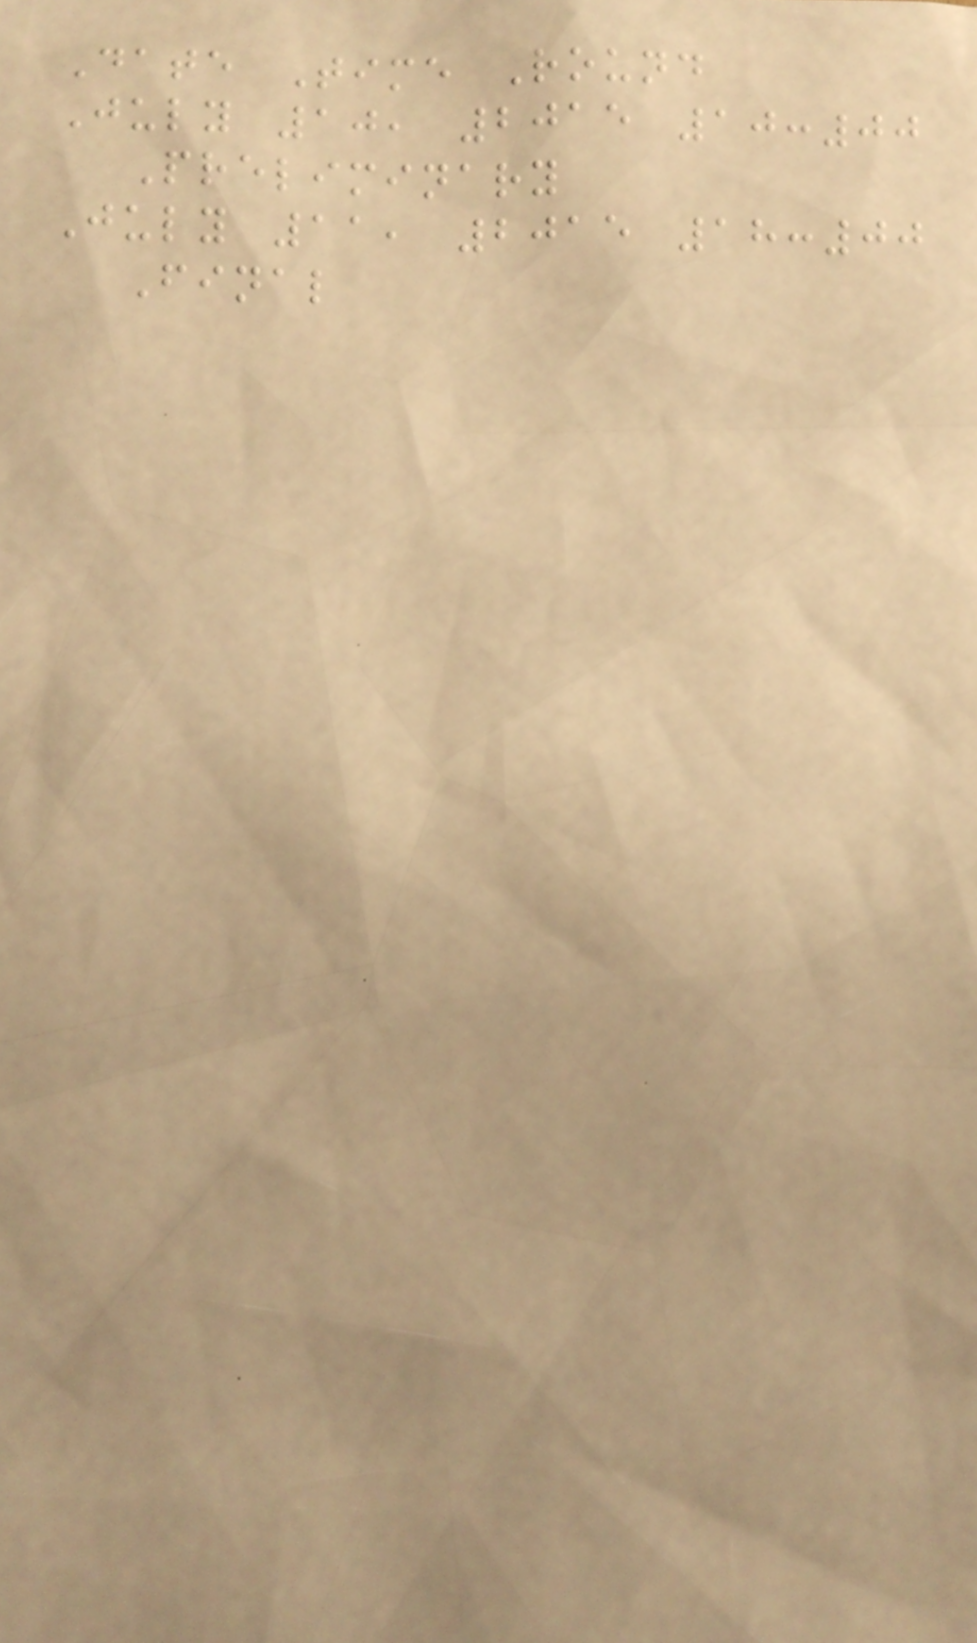Date Time Round
July 10, 2015 10:00
Preliminary
July 11, 2015 18:00
Final
